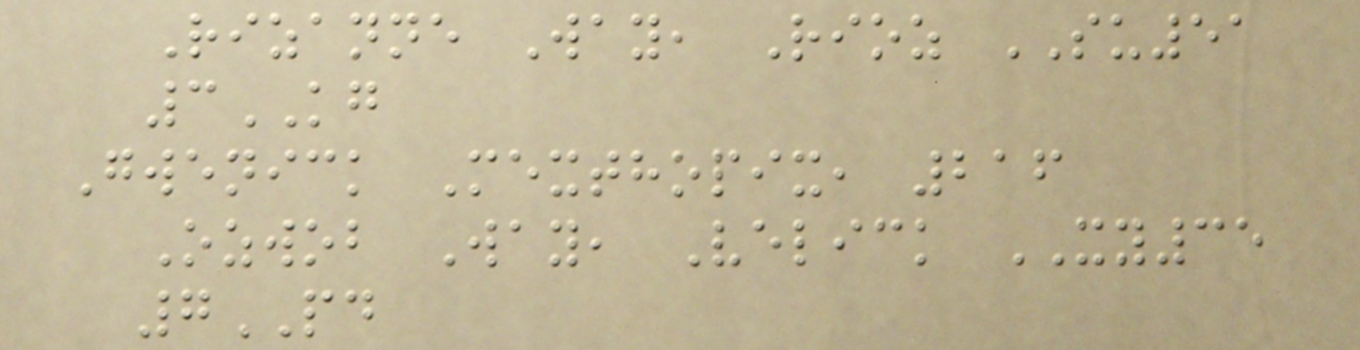Rizanne Way, Rioz SU51
3KG
Gwenick Mexthopix, 216
Ozwob Way, Velick XY35
7PD
